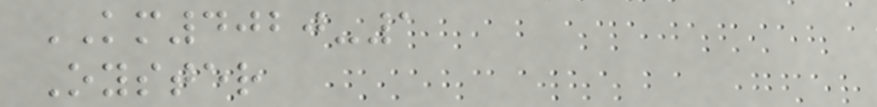KM4020-1
Oyster
